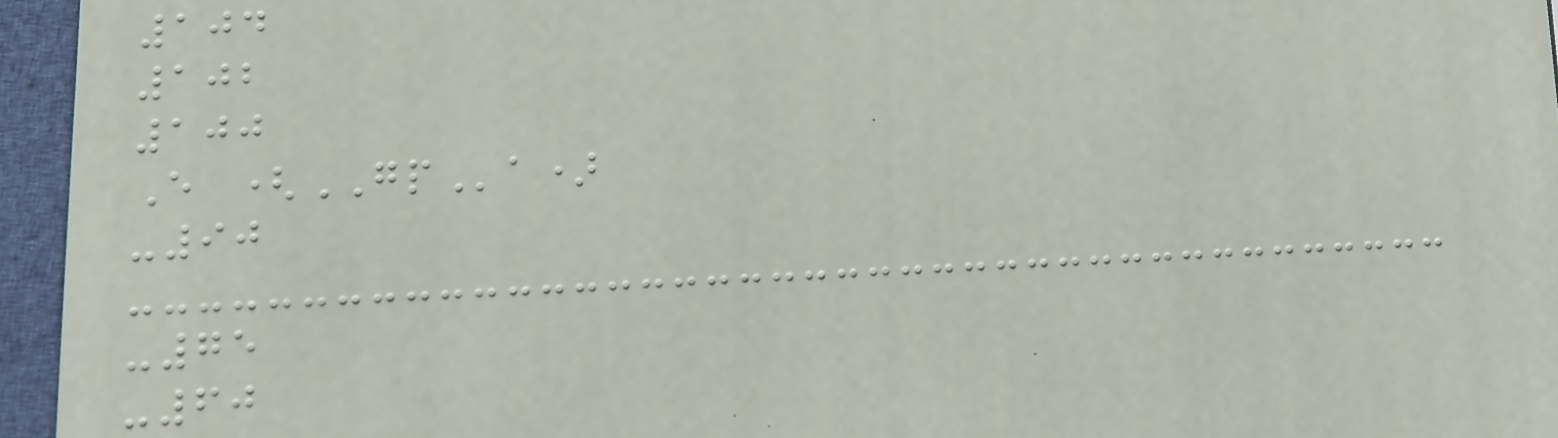104
102
100
E (GPa)
-90
-75
-60
